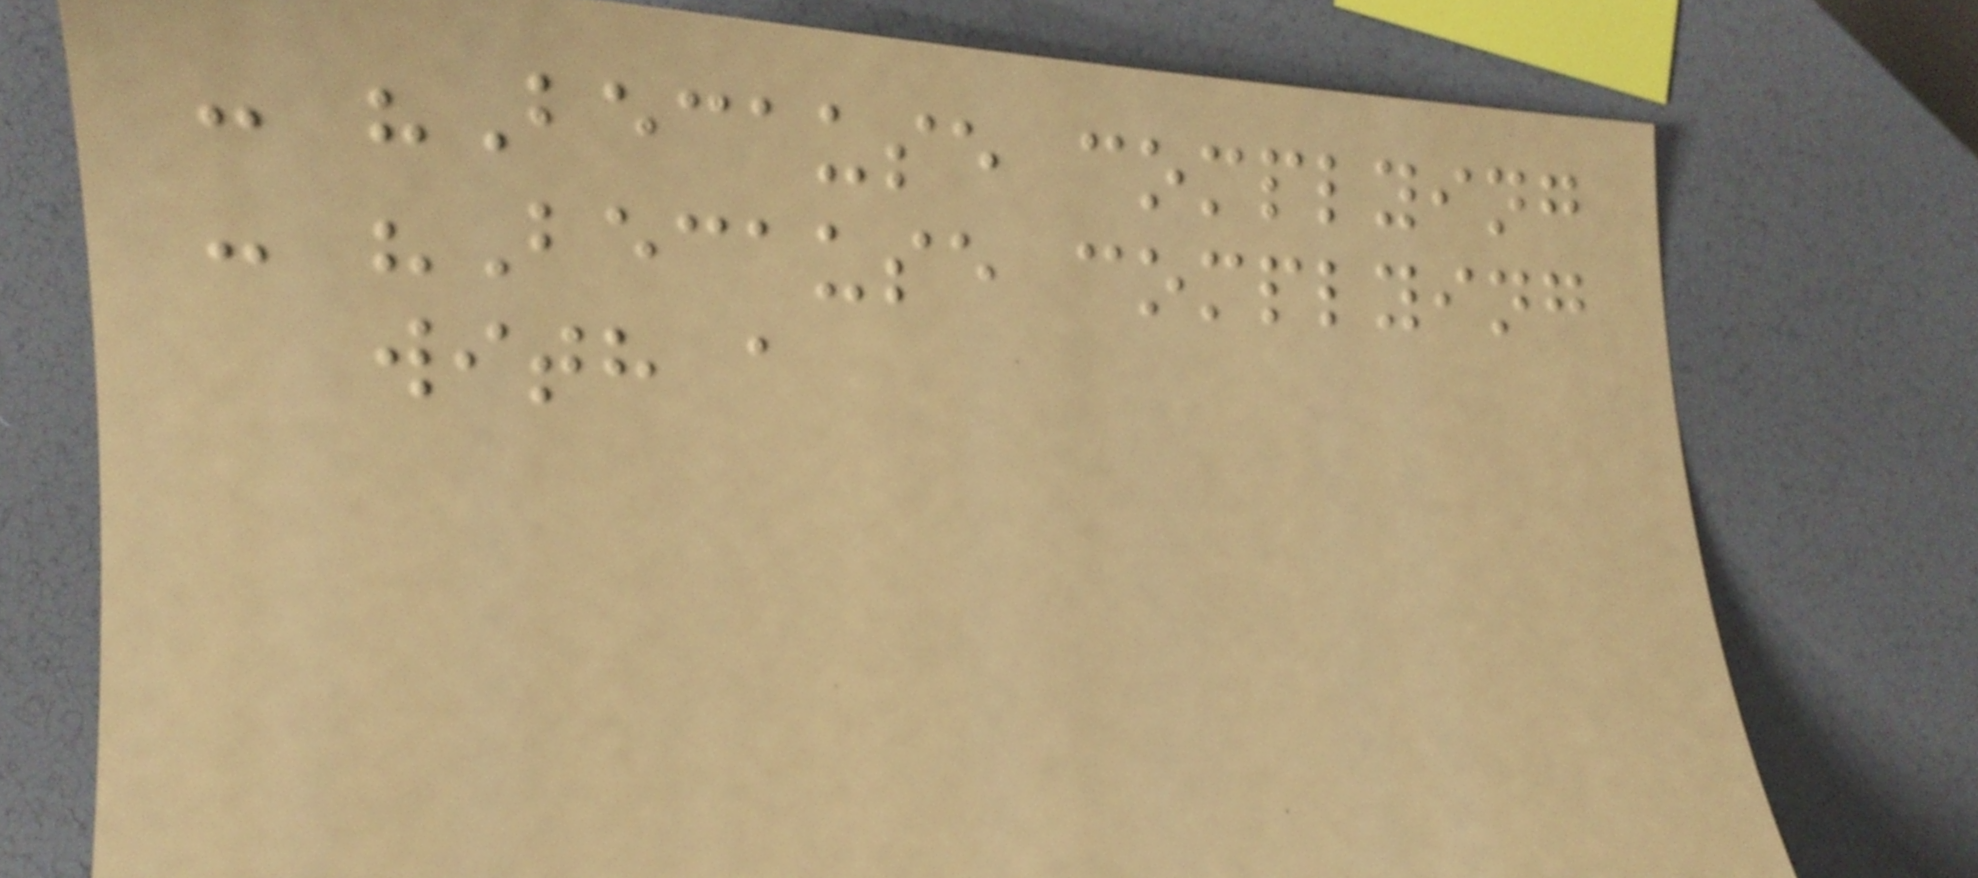- "Because complying
- "Because complying
with a
